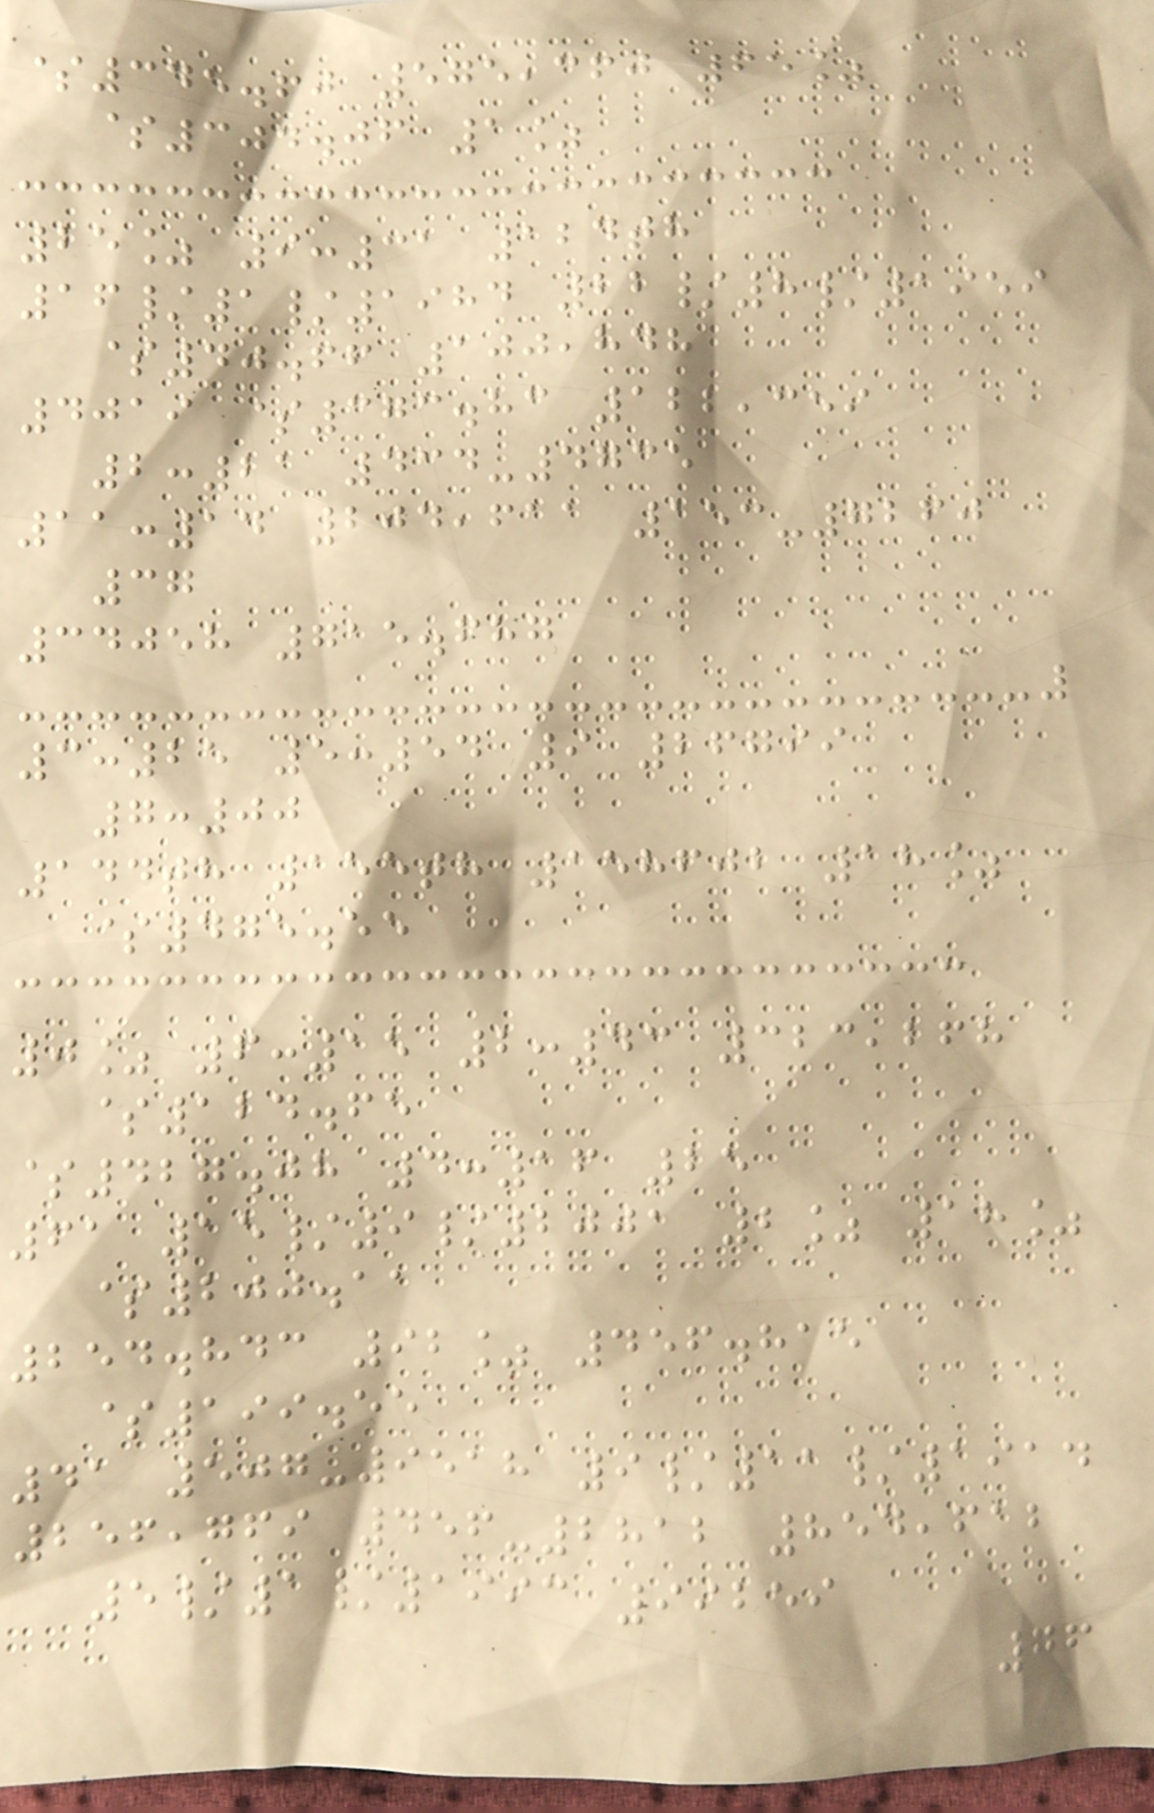$345.60 575,360 65%
$304.06 1%
25% 9:31 124th
16/1/1984 22/8/1959
$40.66 100,848
4019 $373.83 122,359
2:21 434-4735
11:14 204,611 153-7260
37
34058 715.687
3:25 5:54 9 26799
7:00
144th 155th 158602 18%
$475.55
0% 6:15 2:43 323,268
$124.65
$427.08 4:16 25
61 15/9/2001 2% 18%
$200.11
254.843 92% 456.815
$199.55
41 507-9518 9/11/1914
256,769 456-2812 854,612
5/1/1993 99259
76
